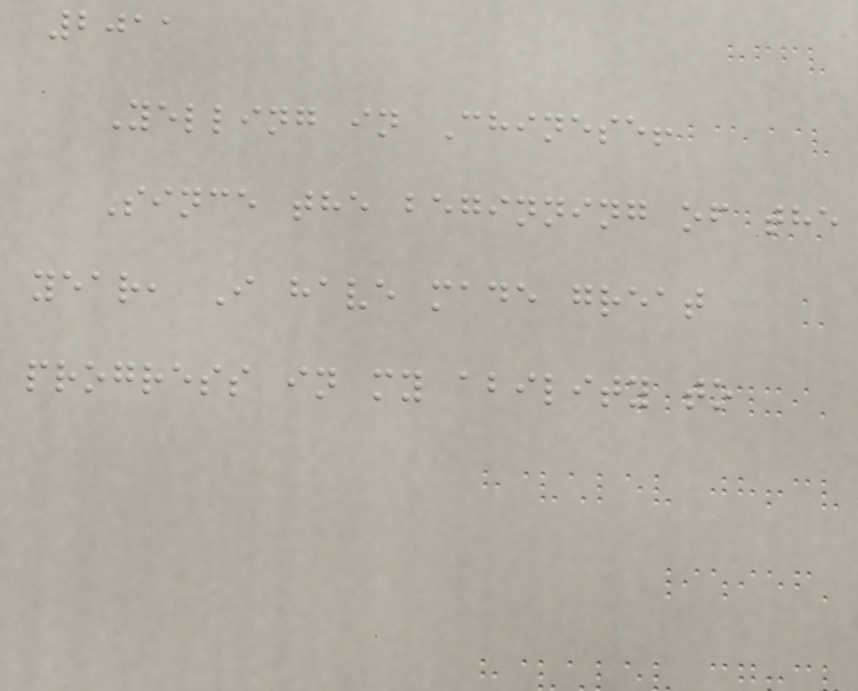2011
Yelling in Chinese!
Since the beginning of the
year, I have made great
progress in my ability to
